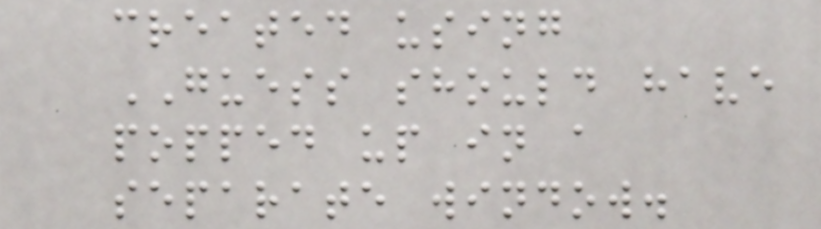created using
GUESS should have
popped up in a
separate window.
